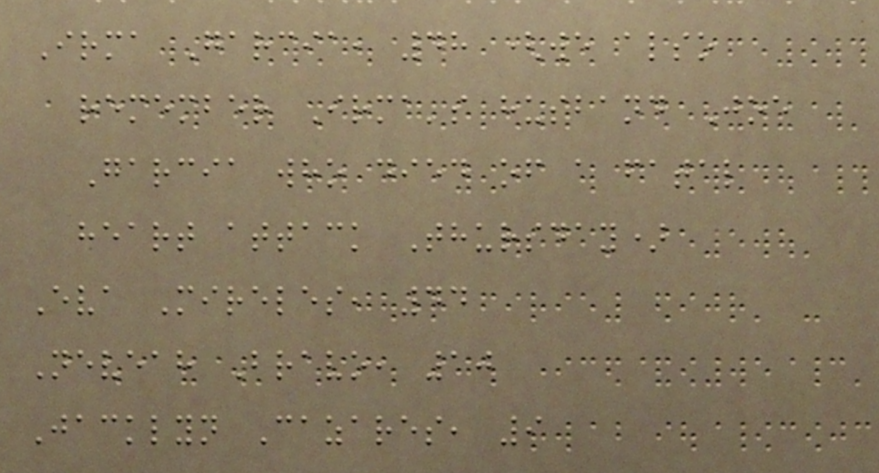Irma Garcia, 48 (we also
remember Irma's husband Joe
Garcia who died of a fatal
heart attack Thursday)
Eva Mireles, 44
Neveah Bravo, 10
Jacklyn Cazares, 9
